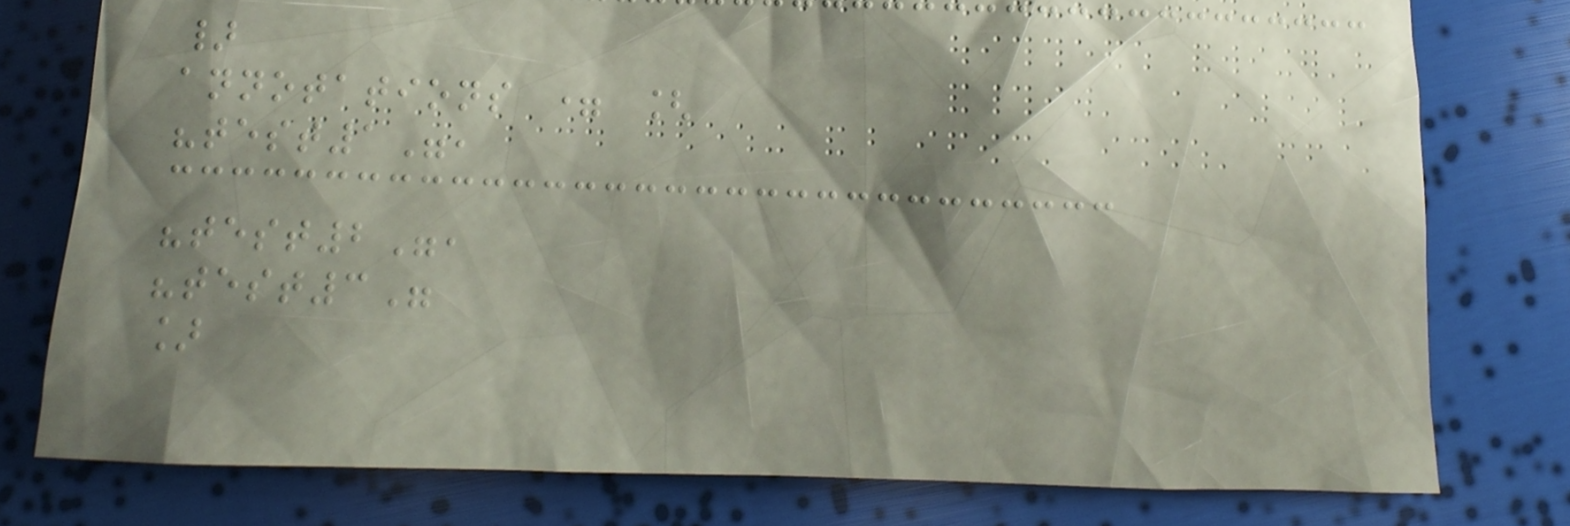}
annotations = [
"test1",
"test2",
"test3"
]
